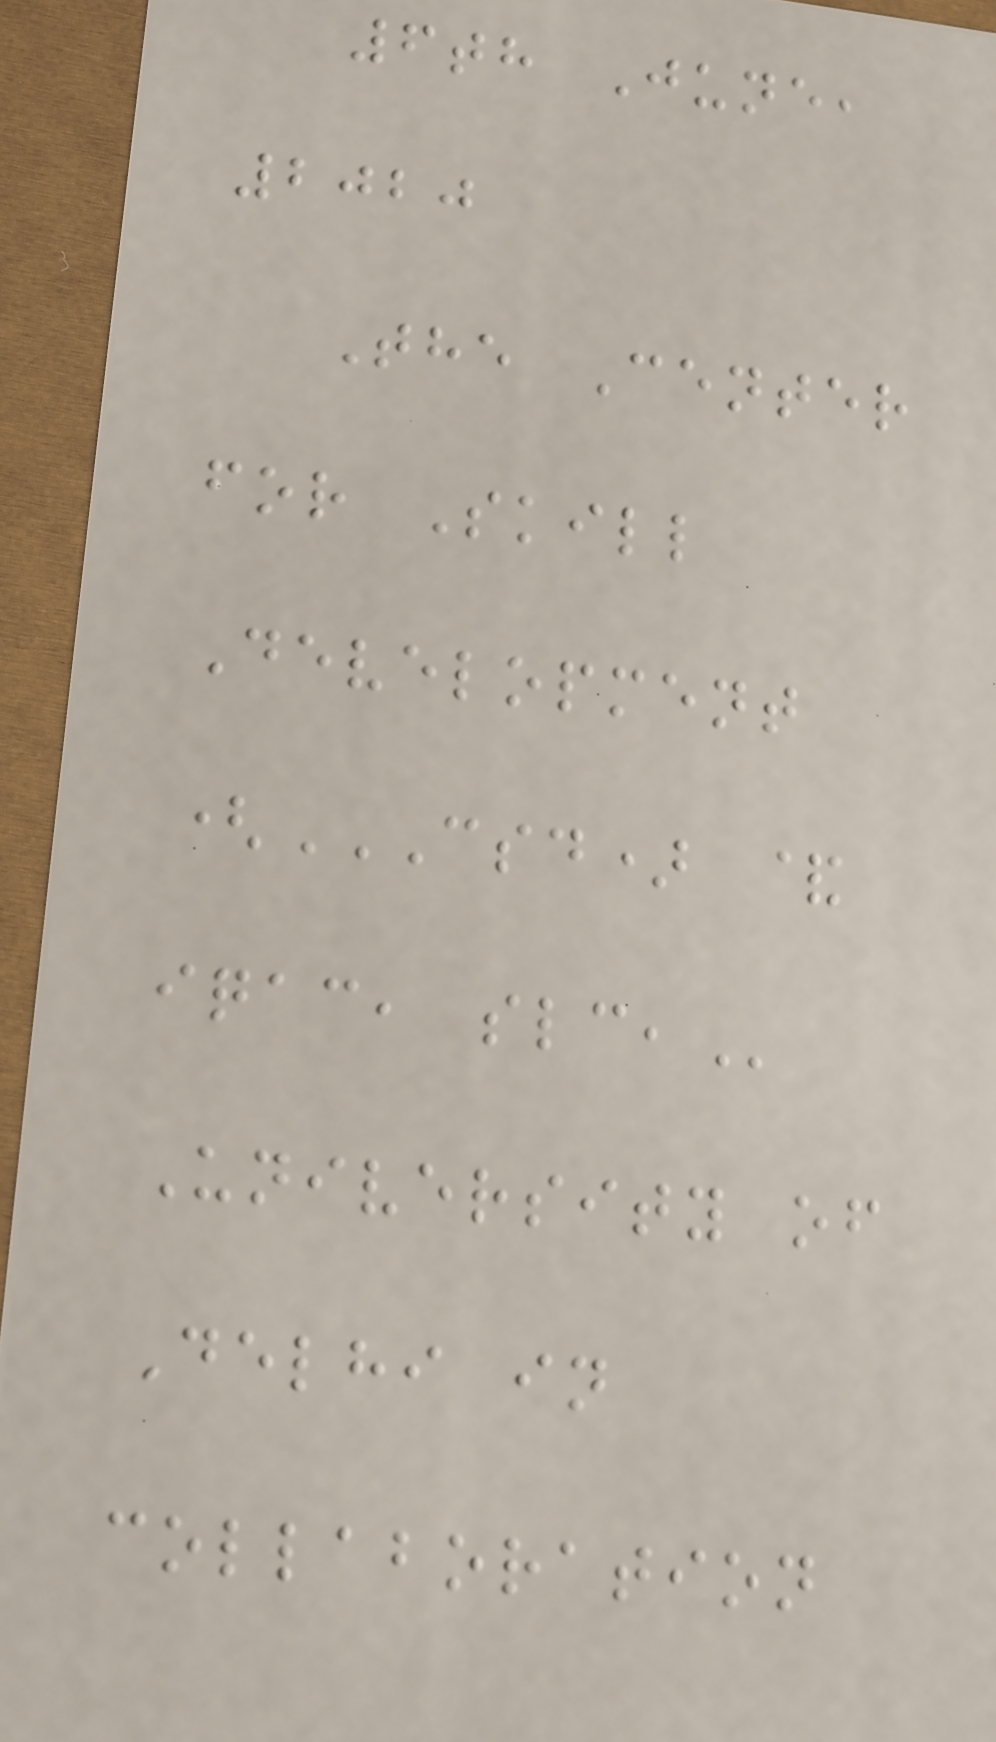6th June,
2020
The Center
for Skill
Development
(CSD) &
IQAC, SLC,
University of
Delhi in
collaboration
